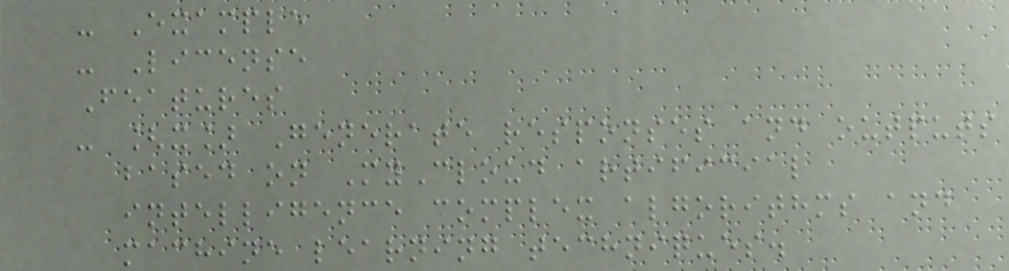- Example
- License
Features
- [x] Generate responses and outputs
based on MyCloud artificial
intelligence complex algorithms and
machine learning techniques.
